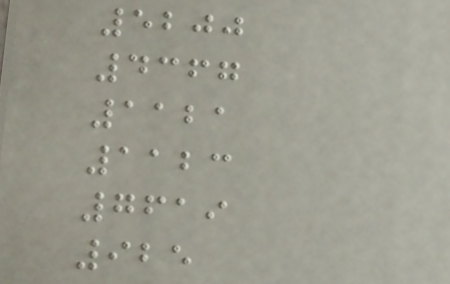5200
4367
1121
1123
7619
925
